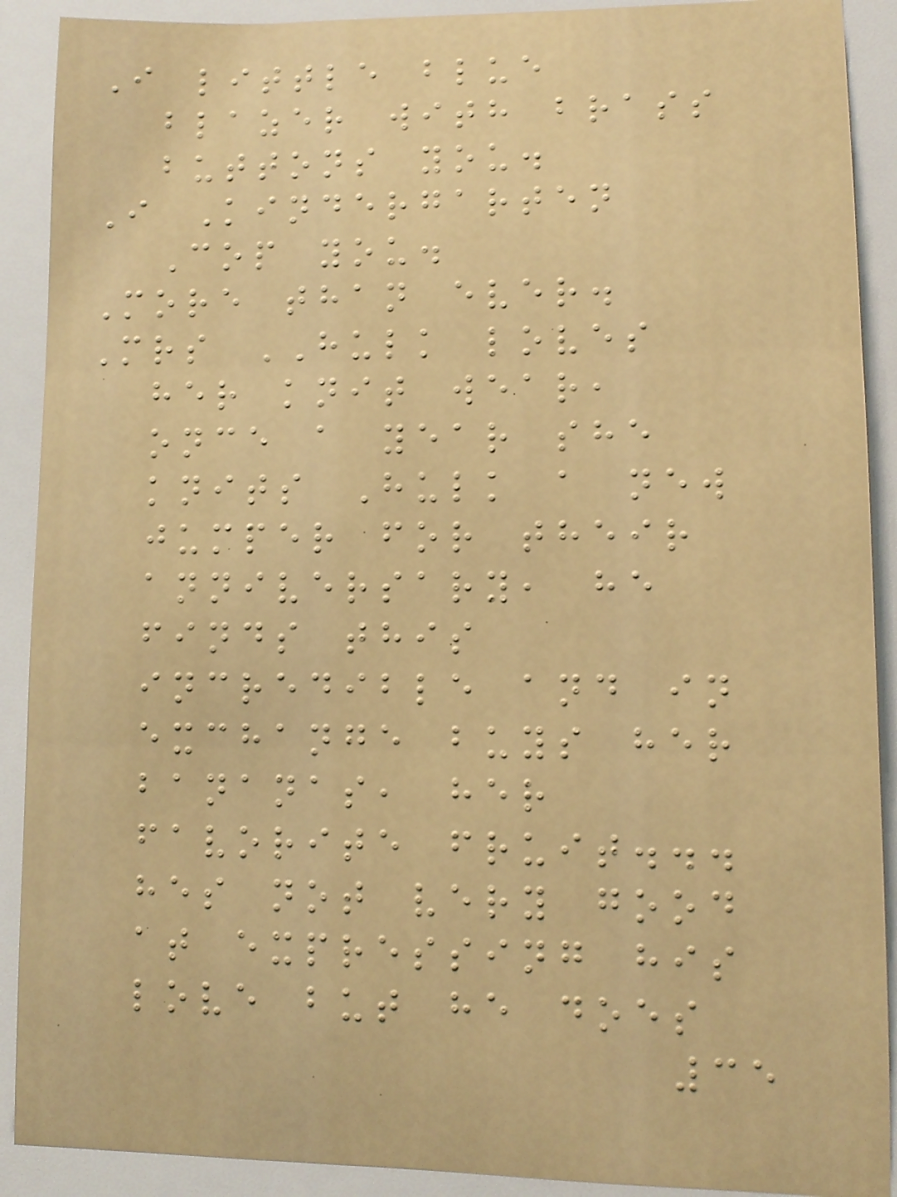I little blue
blazer with brass
buttons you.
I Kindergarten
Cop you.
More than ever.
Mrs HULK loves
her knit wear,
once a year she
knits Hulk a new
jumper for their
anniversary, he
finds this
incredible and in
exchange buys her
bananas, her
favorite fruit...
hes not very good
at expressing his
love but he does
35
